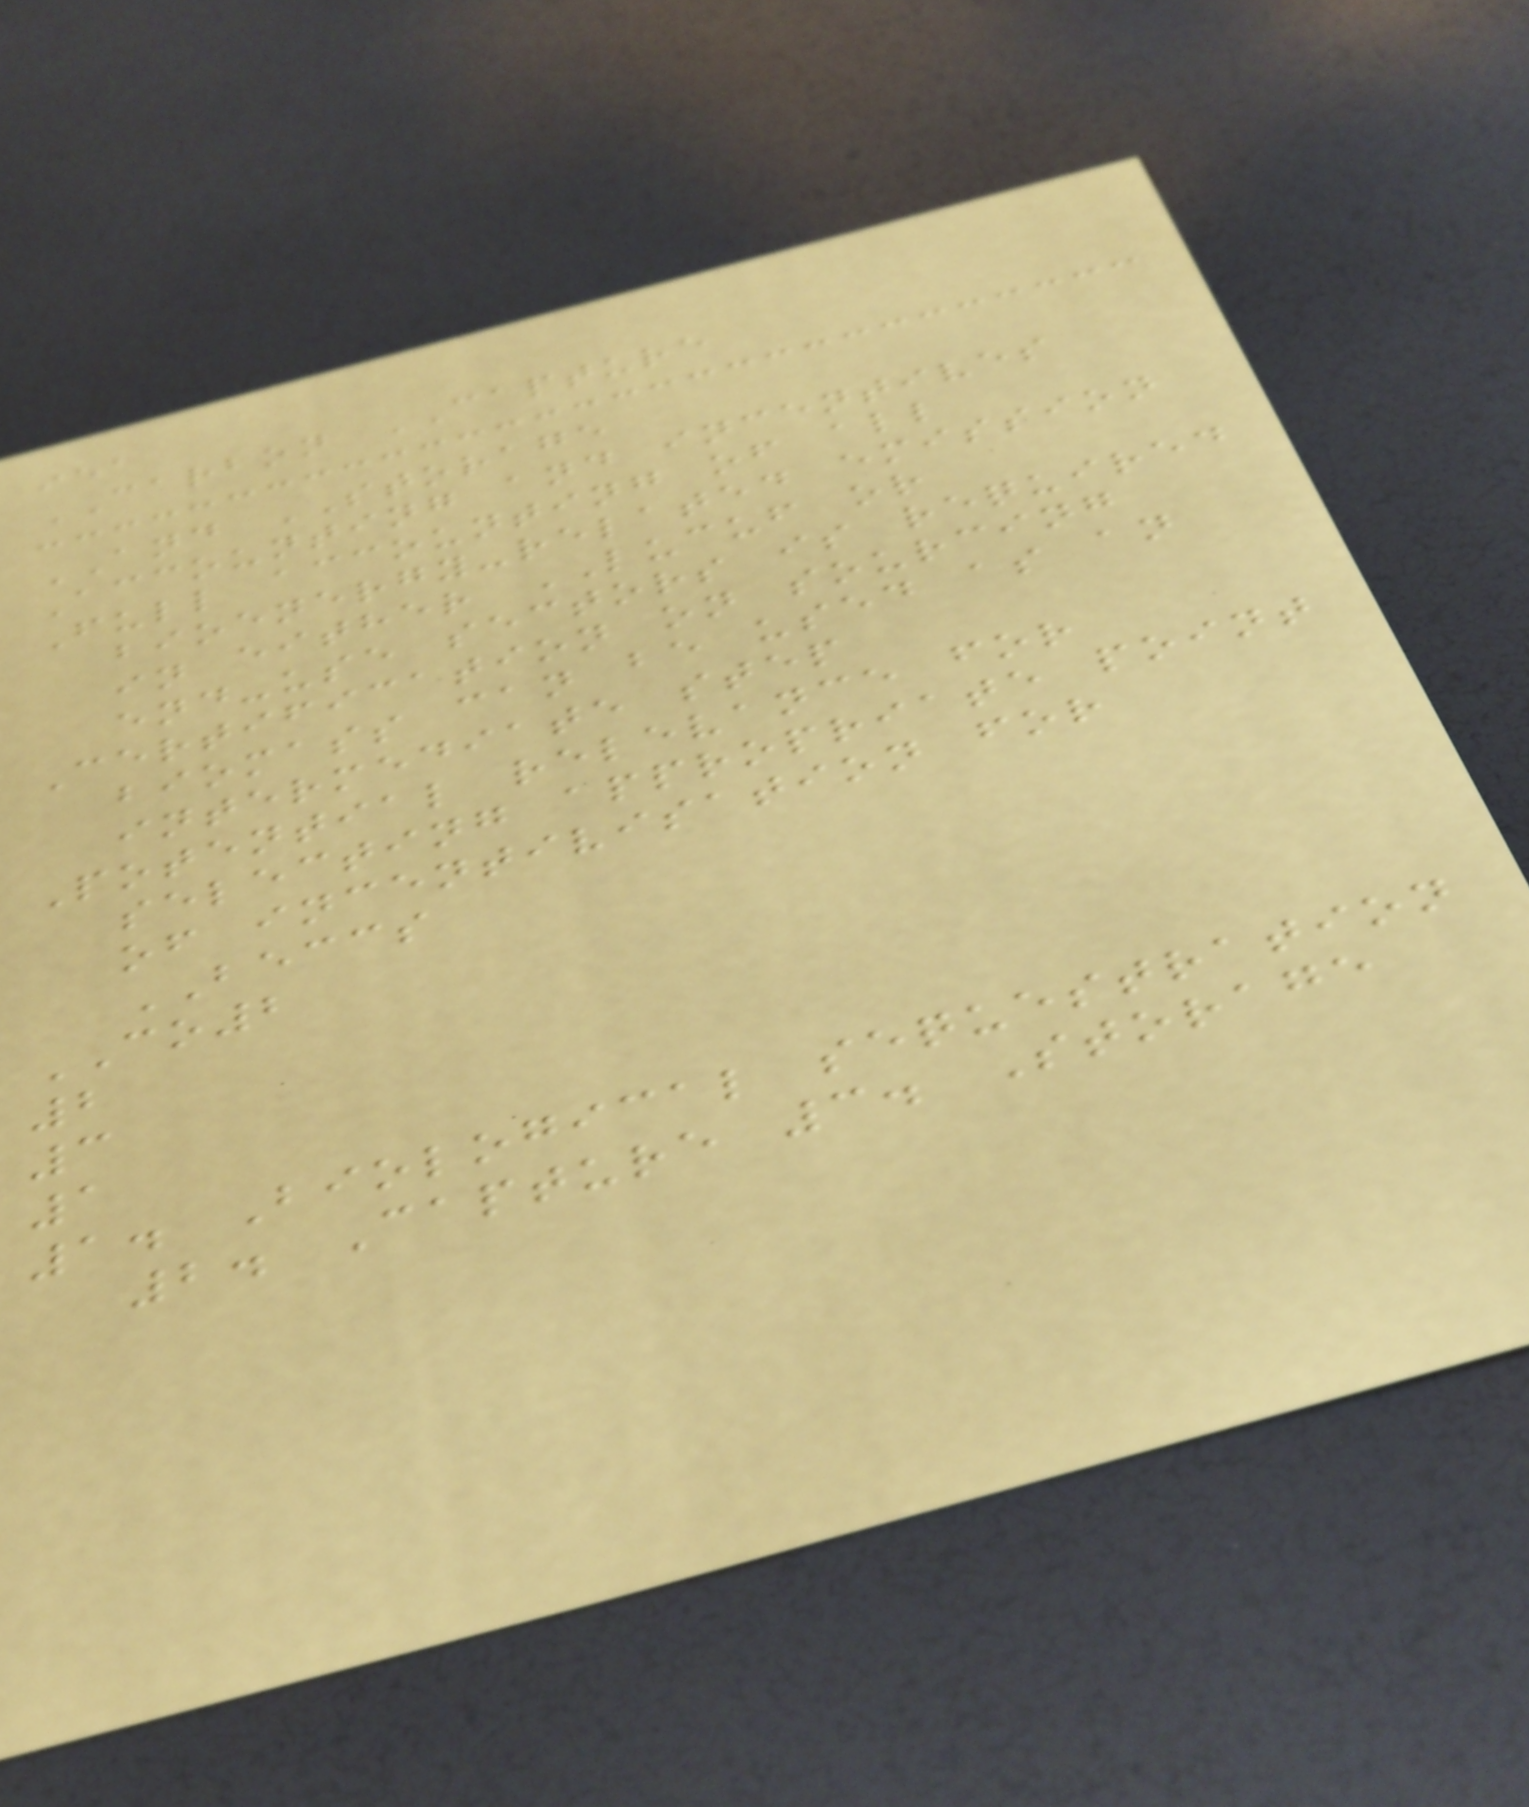iea
CARBON CAPTURE
AND STORAGE
Accounting and incentives
Full accounting of all
bioenergy-related emission
in either LUCUF or
end-use sectors is required
Certification on sourcing
biomass can be used as an
intermediate step
Potential relevance for
selecting appropriate point
of incentivisation for
BECCS
CO2
2
3
1
1. Biological sequestration
2. Capture 3. Storage
